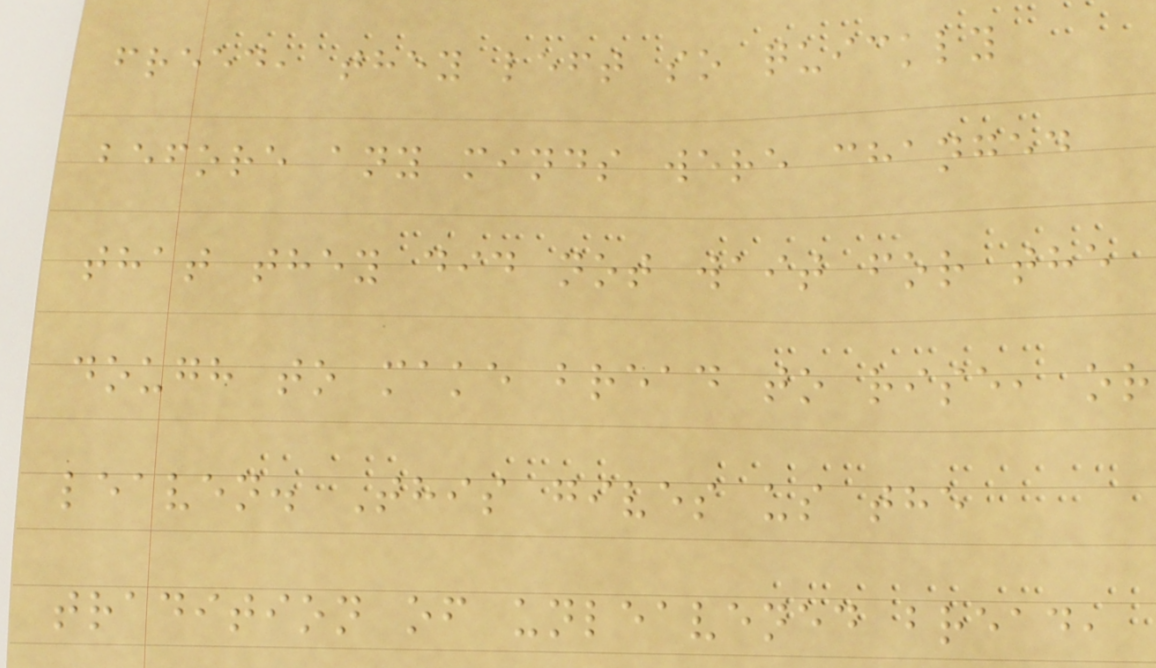freed, they left so quickly
before any minds were changed
that they did not wait for the
dough to make bread to rise, or
leaven. This gives us the
tradition of unleavened bread,
